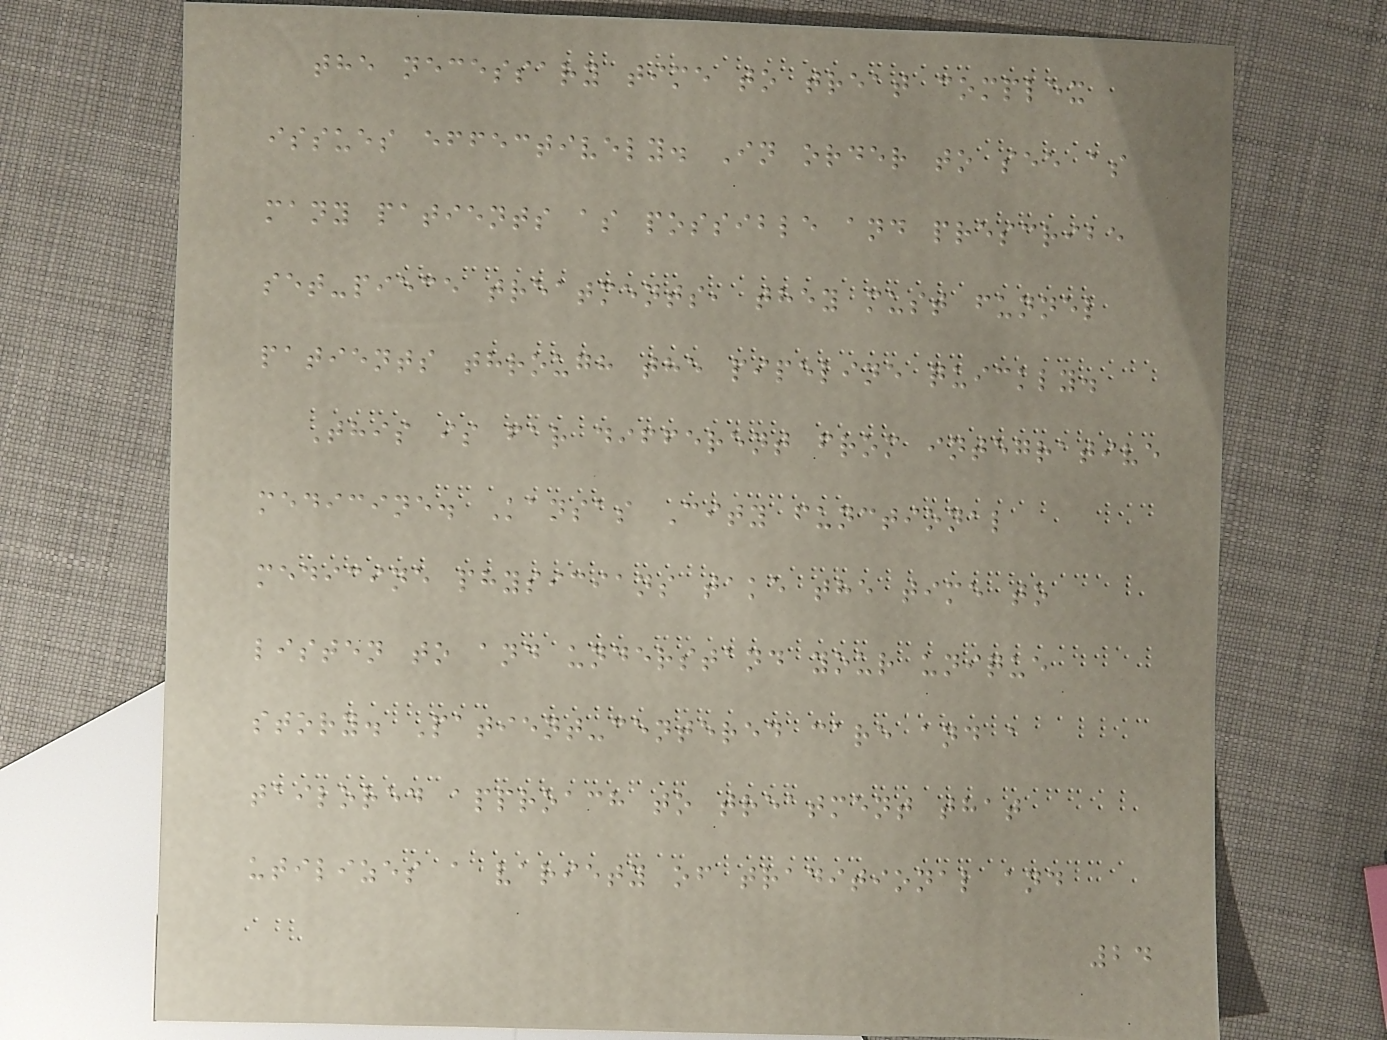the necessary time to treat complex
issues effectively. In order to see as
many patients as possible and prescribe
set-piece treatments, they must funnel
patients through the pipeline quickly.
This is far different from integrative
medicine. Kansas City functional
medicine physicians take the time to
listen to and understand your unique
story. Patient-centered care and a
tailored approach to treatment that
utilizes a variety of traditional and
24
